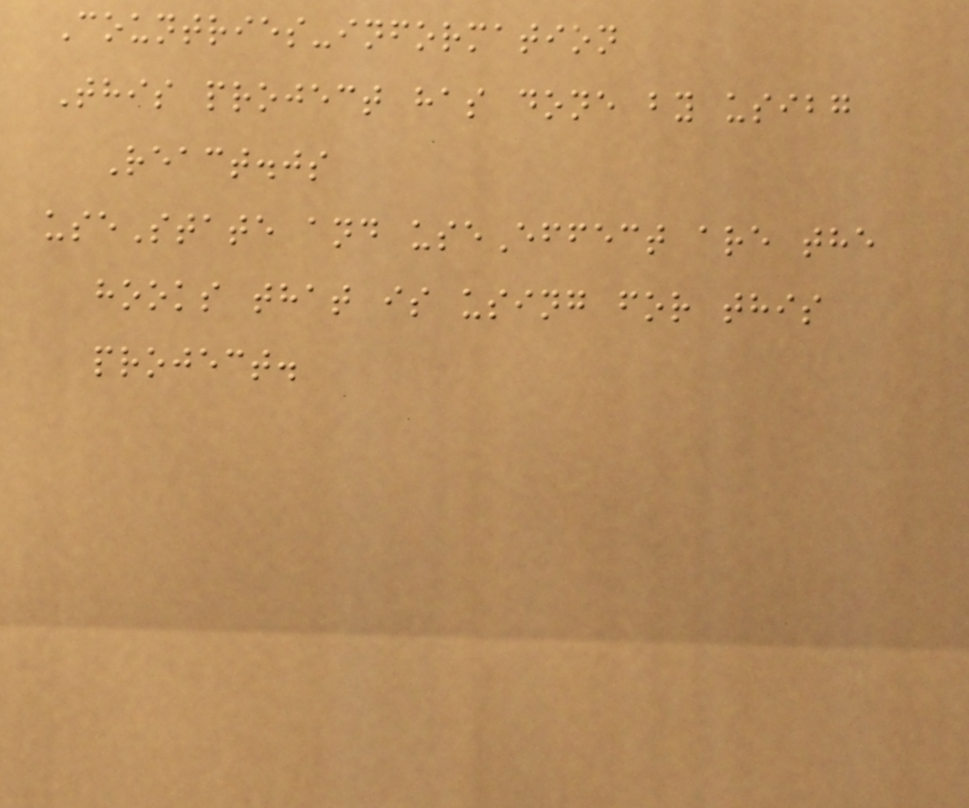Countries-information
This project has done by usibg
React.js
useState and useEffect are the
hooks that is using for this
project.
